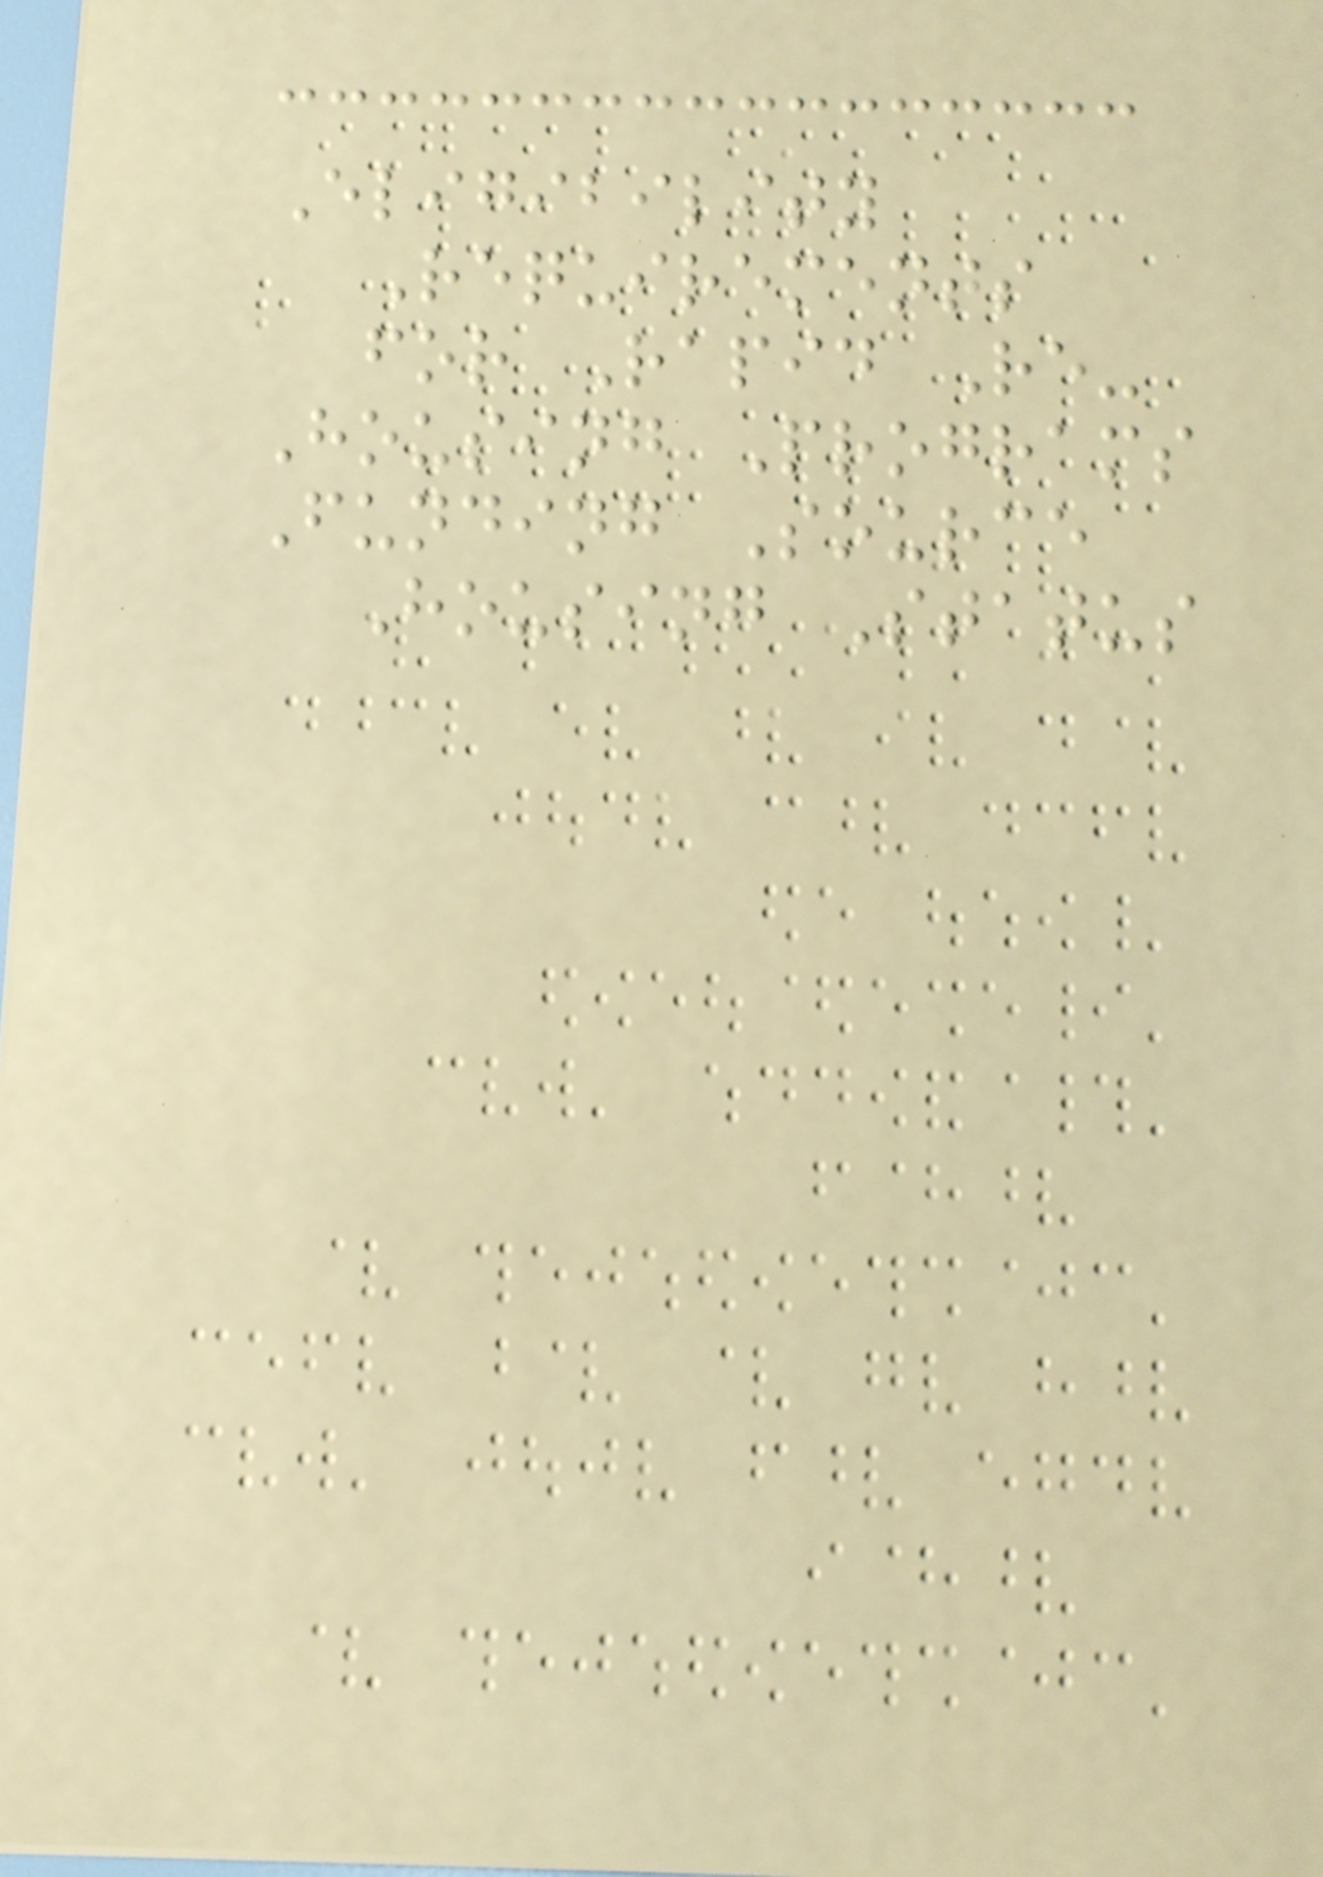Eligibility
Requirements
for Rapid Re-
Housing Programs
Funding Source
Housing Status
